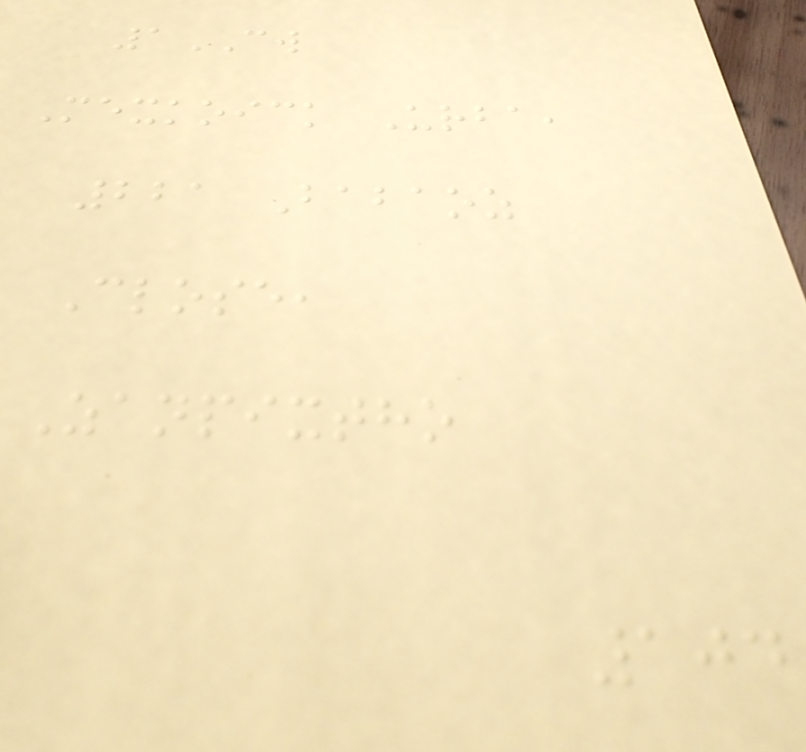1CW
Mexkoick Urba,
221 Babaoz
Close,
Zanpixtho
104
